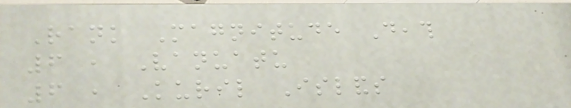Rank Magnitude Death
6 , Vanuatu
6 , Kuril Islands
